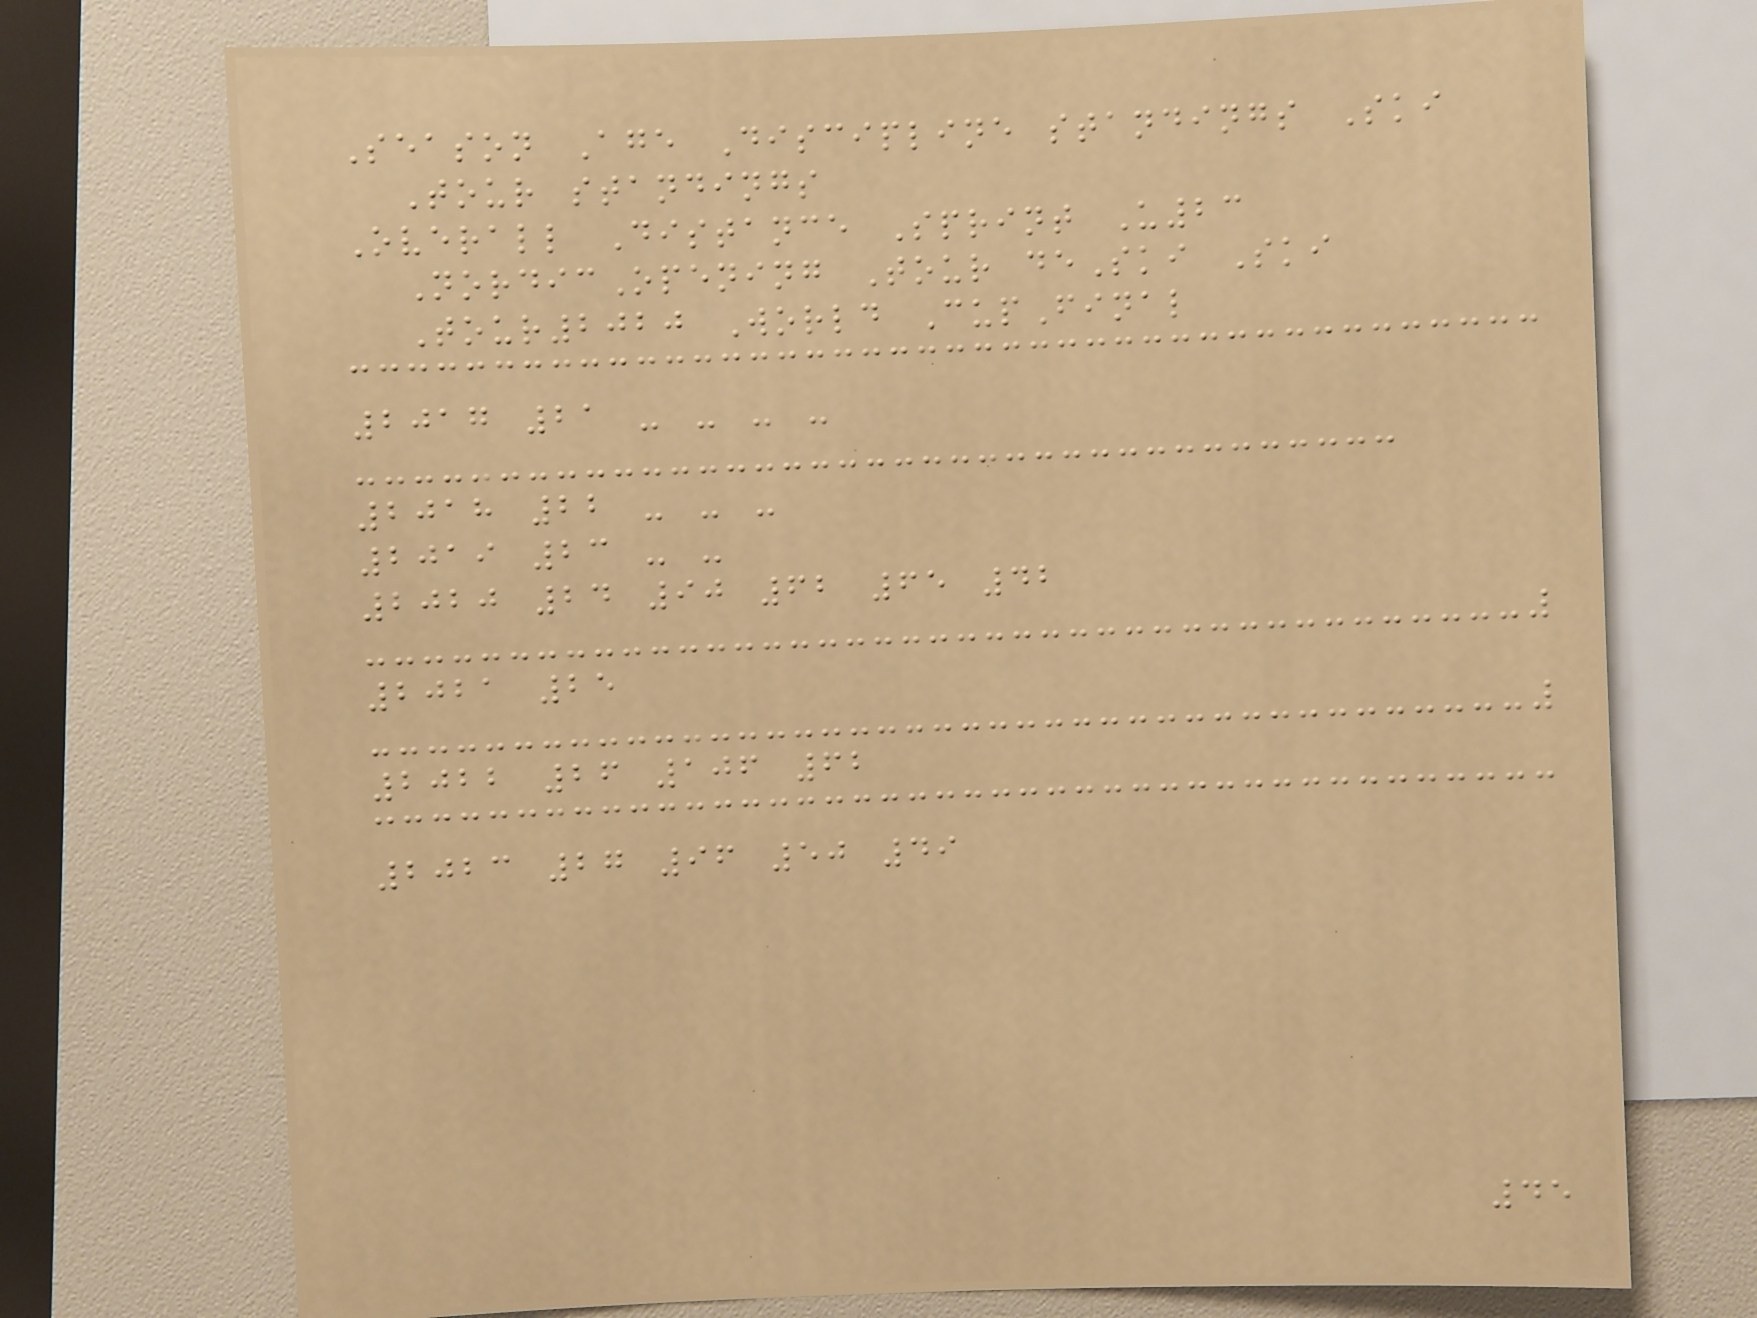Season Age Discipline standings Ski
Tour standings
Overall Distance Sprint U23
NordicOpening Tour deSki Ski
Tour2020 World CupFinal
2017 21 - - - -
2018 22 - - -
2019 23 - -
2020 24 90 62 65 42
2021 25
2022 26 106 62
2023 27 96 50 49
45
